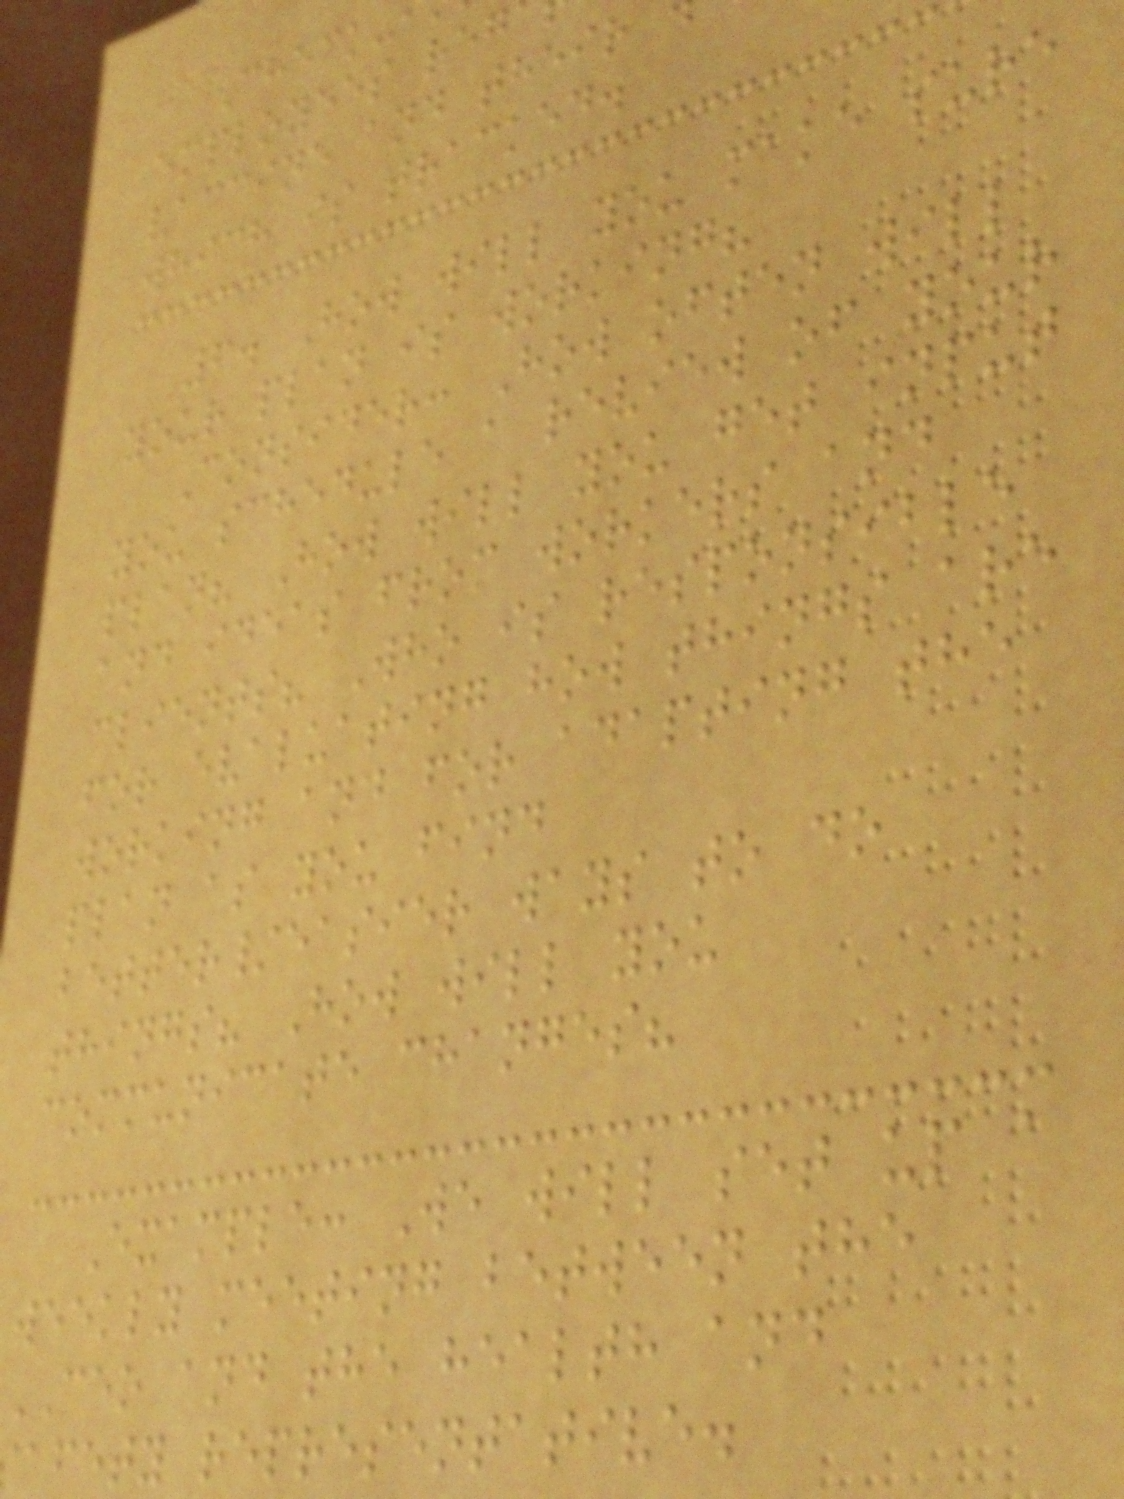Check-
employees reg
vaccine and their
which is tracked.
6. How will you make sure
your plan is working?
Consider: How often will
you schedule a review of your
plan? How will you get input
and ideas from workers and
clients? Who is responsible
for evaluating how things are
working and for adapting the
plan as you find
better/easier ways to do
things? How will you
communicate changes?
Example: We will set up a
weekly meeting between the
CEO and the health and
afety representative.
